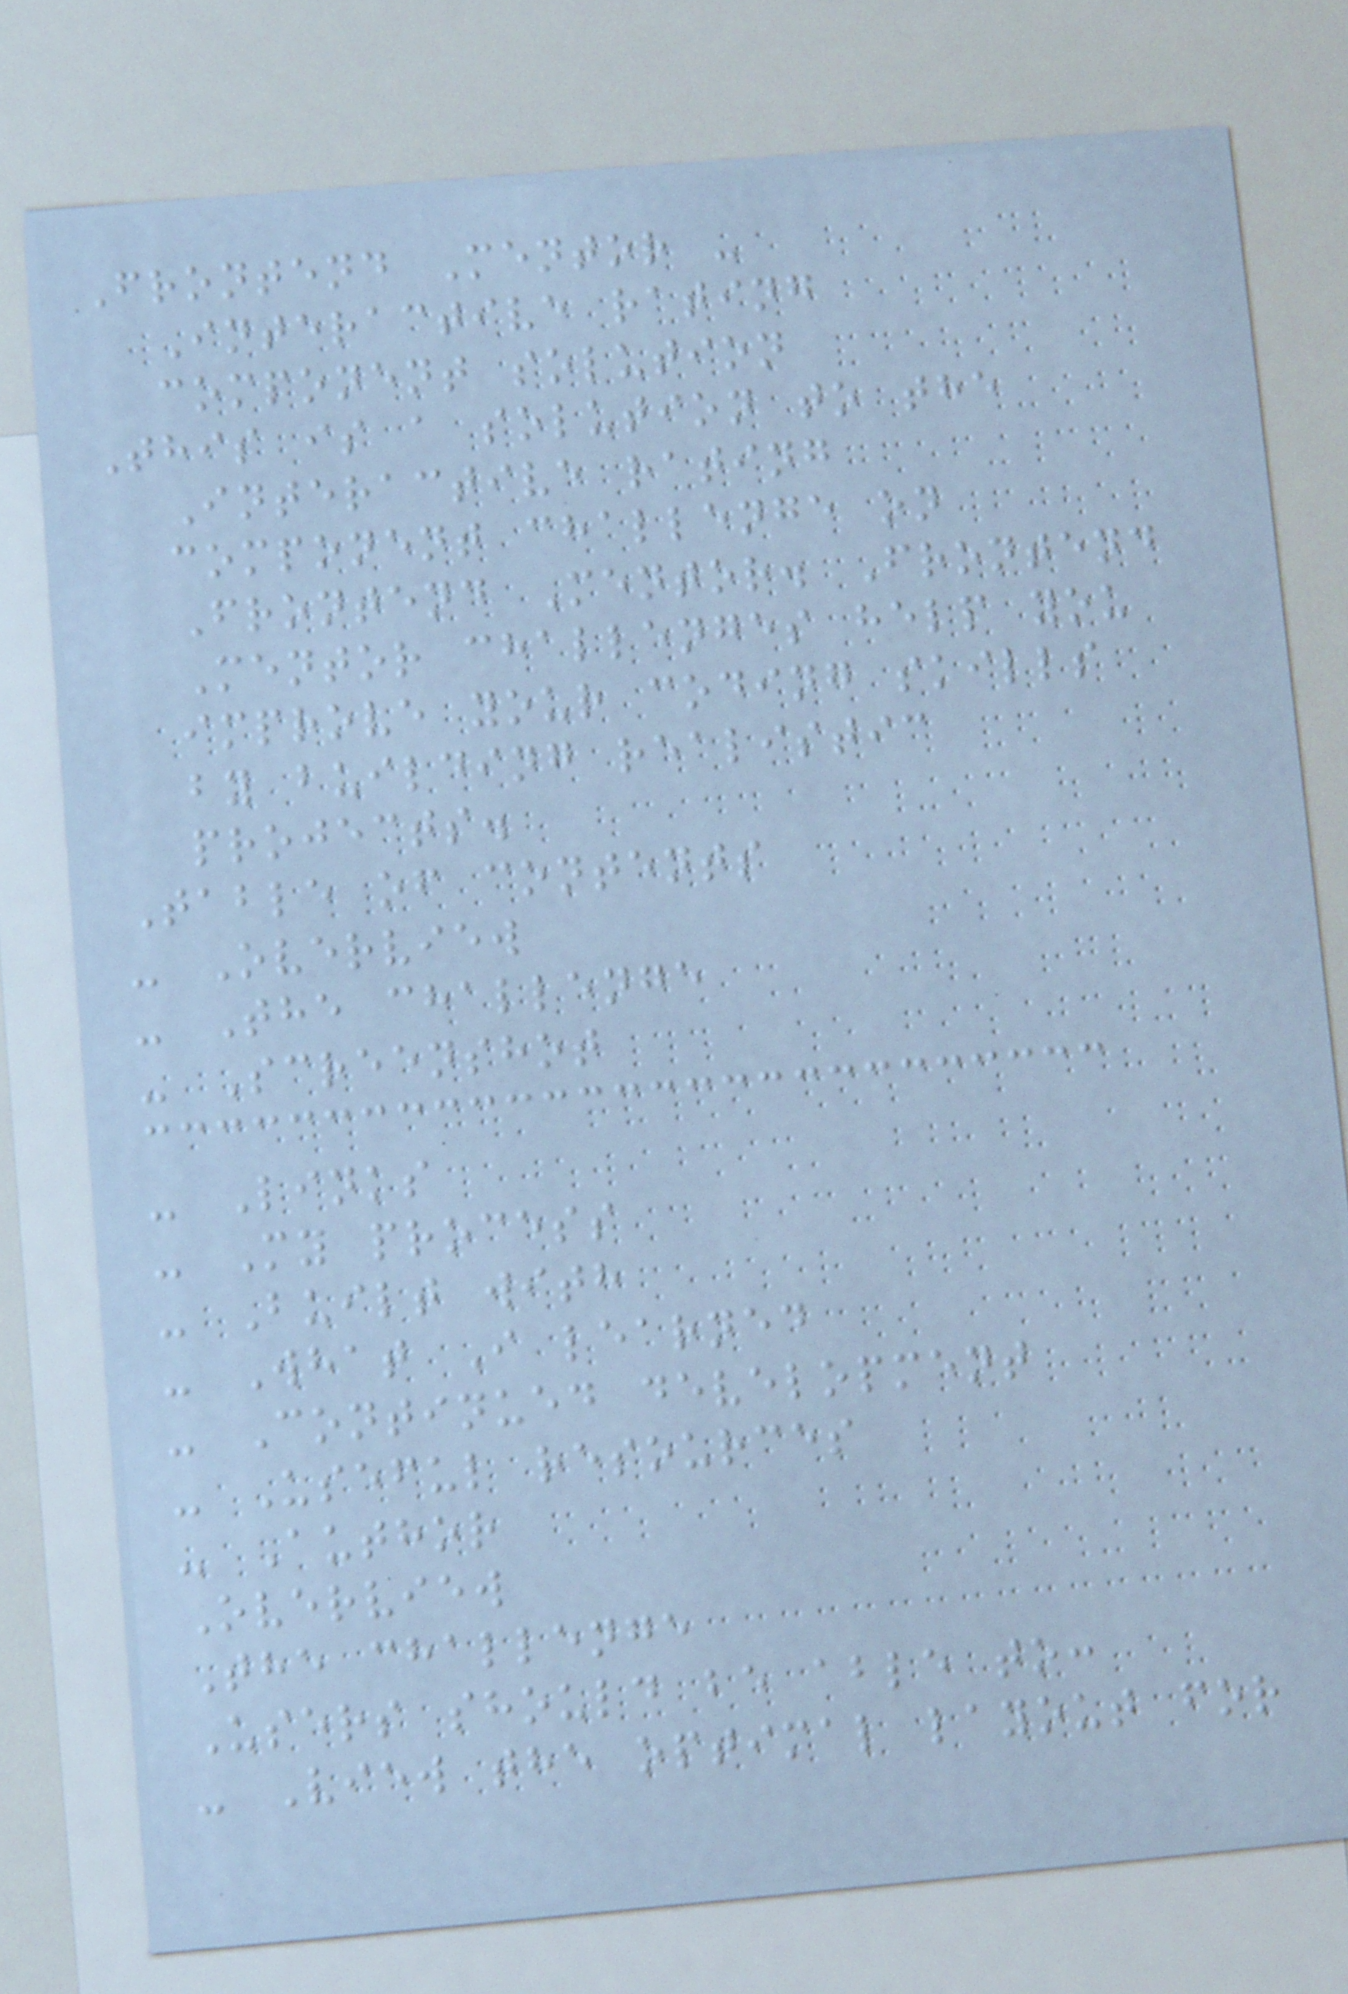Frontend Mentor -
Interactive rating
component solution
This is a solution to the
Interactive rating
component challenge on
Frontend Mentor. Frontend
Mentor challenges help you
improve your coding skills
by building realistic
projects.
Table of contents
- Overview
- The challenge
- Screenshot
- Links
- My process
- Built with
- What I learned
- Continued development
- Useful resources
- Author
Overview
The challenge
Users should be able to:
- View the optimal layout for
